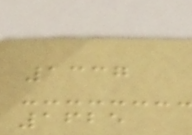1337
1625
